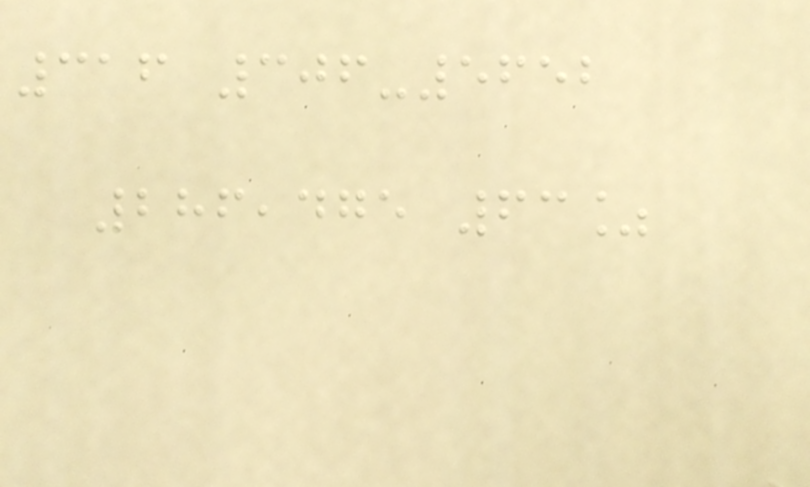316 306-5652
286,475 63%
